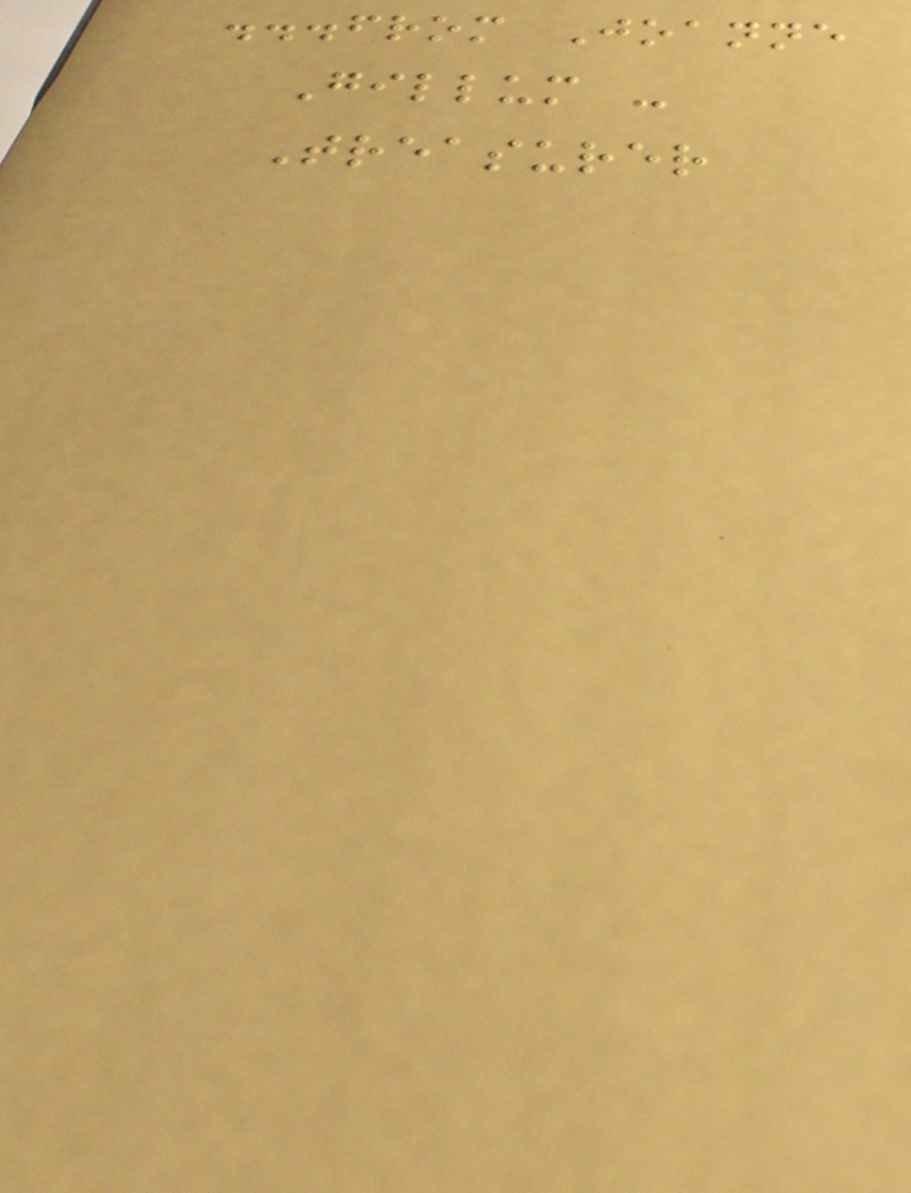...from Joanne
Gillum -
Treasurer
